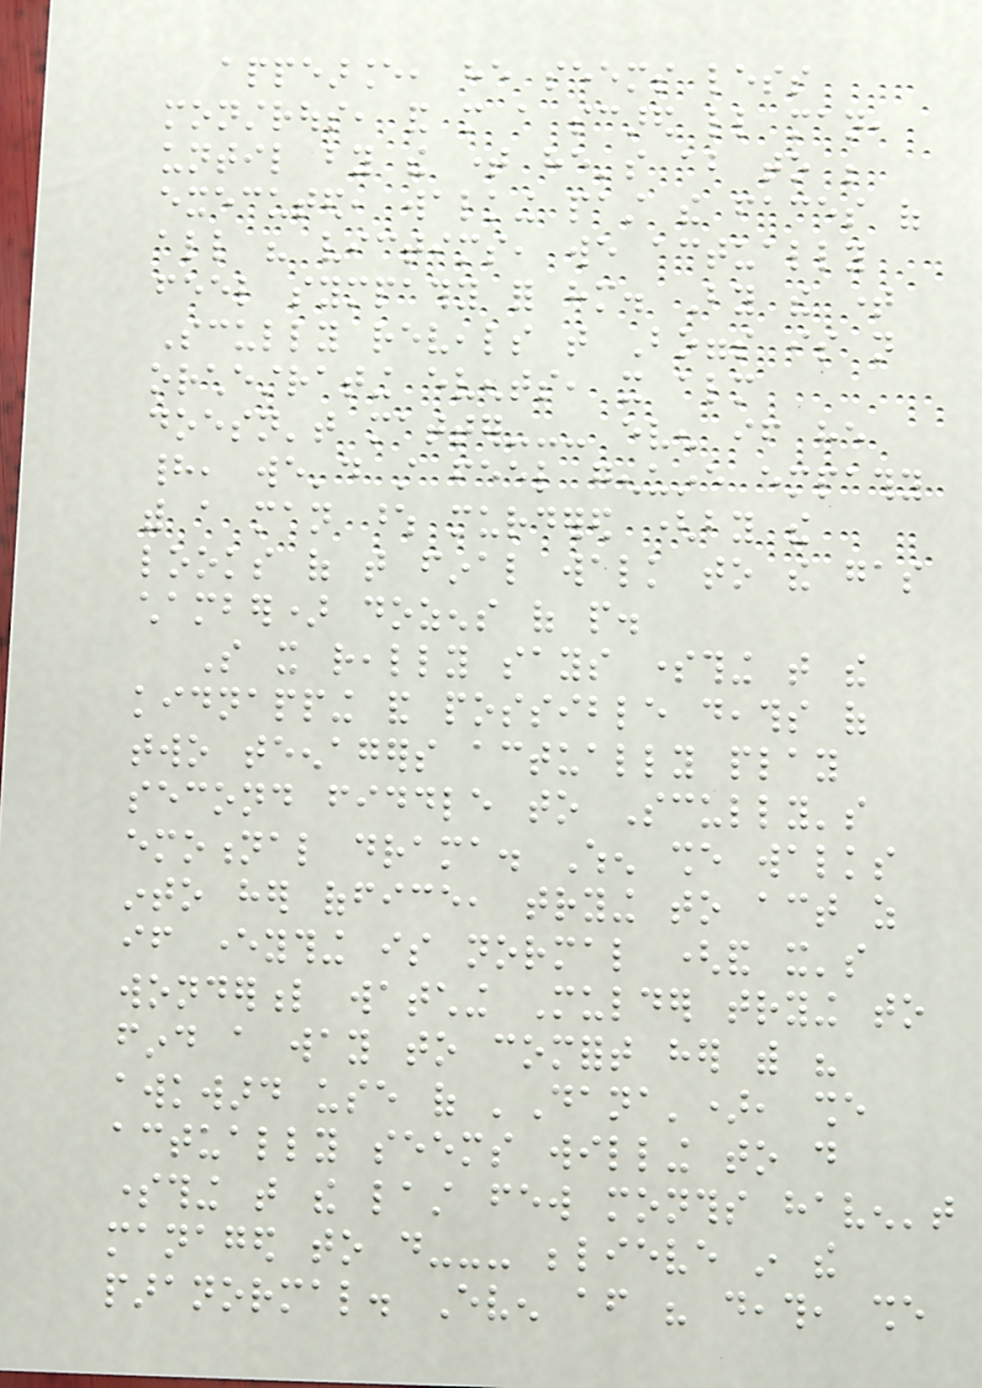appearance, he seems less
monstrous, and more a scared little man,
until by the time he's about to be
executed, walking past the faces of
all his victims, we actually
feel sympathy for him. By the time
Scully reveals that Boggs is not
orchestrating events, it almost
doesn't matter--- even if he
had, we'd still feel genuine empathy
with a man whose murdered (by the
looks of that final walk to the gas
chamber) dozens of people.
So it really says something that the
kidnapping and possible deaths of
two teenagers actually play
second fiddle to Scully's
emotional drama. When she walks
into her office, trying to act as
if everything is normal (and it's
wonderful watching Mulder trying to
find a way to comfort her with his
awkward use of 'Dana'), she
actually seems willing to do
something that the last few months haven't
managed to do--- believe in the
paranormal. Even after his death, she
